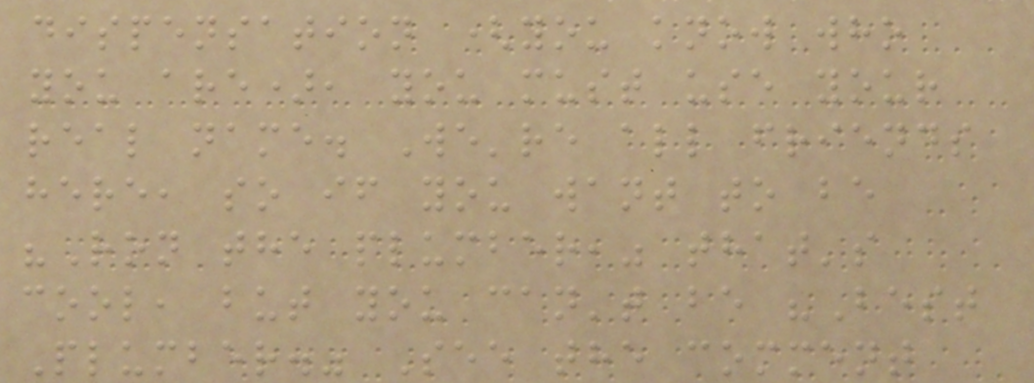dispensation (you know who
you are), you must use your
real name. We're all friends
here, so if you want to be
"Ron the plumber," that's
cool, but you can't be "Best
Plumber." See the comment
